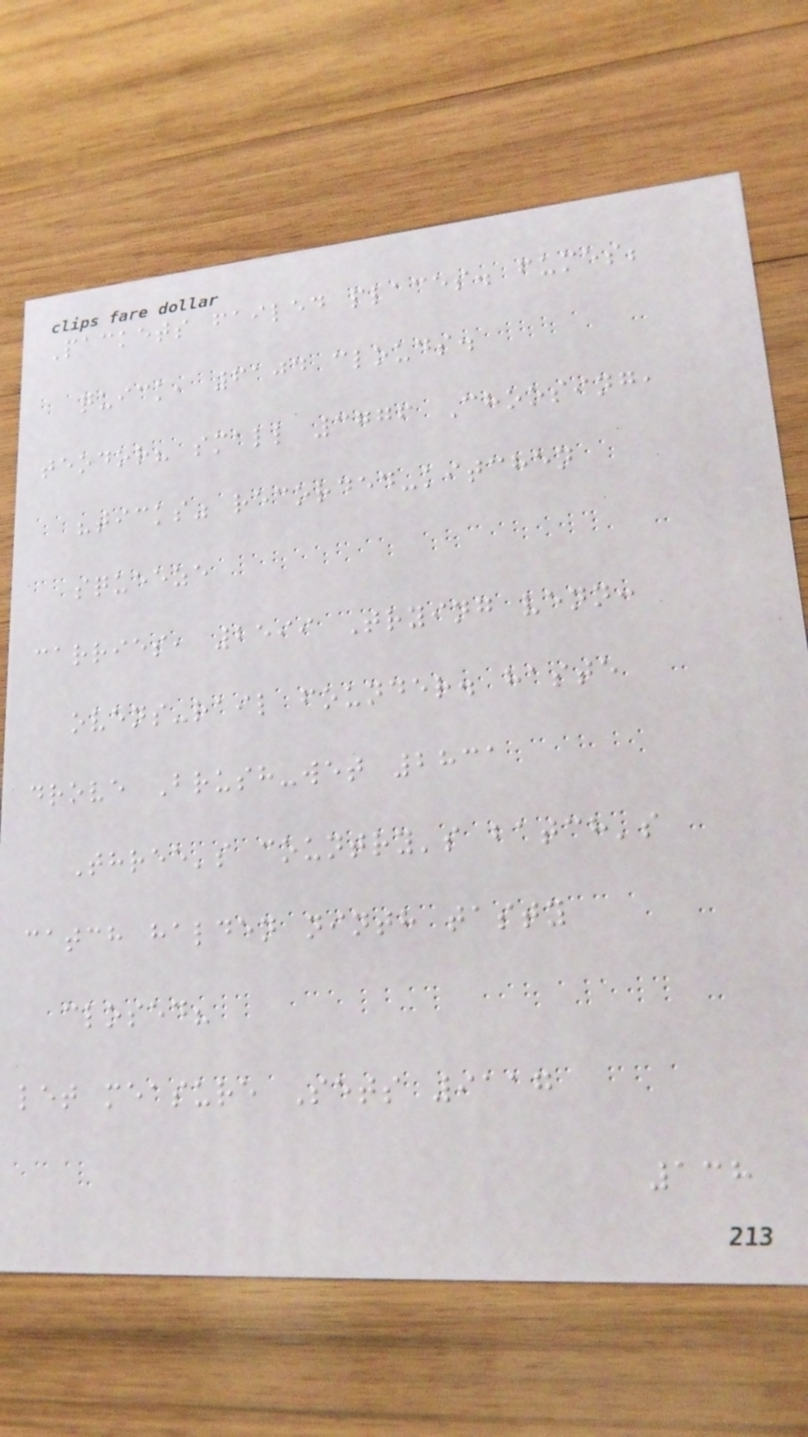Packets failed places. fumes;
quick, 6104 clouds.
teodor? small 3776 Choosing,
"ticks" recorded-kitchen
squeeze
carries, 2599 Trying venn:
ovens-rail founder. haste
drove Brush-wet 2831
Three's country's batch's
catch halden ninth tasty
closed?
let measure Sets 9117
138
